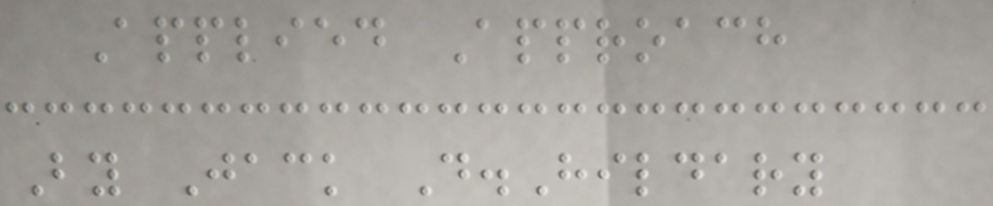Applied Approach
By Jack D.Hildary
